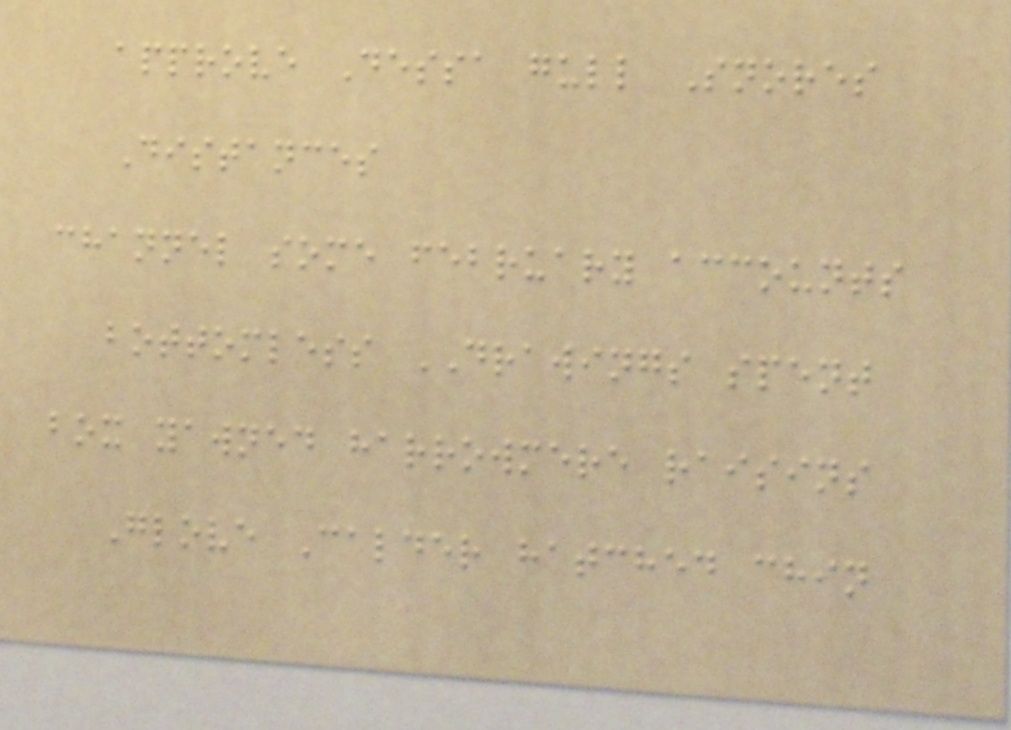approve Dessa gull Snores
Distances
channel some february accounts
bottomless DRAWINGS spent
box yawned harrowmere raisins
Glove Calder hatched chin
